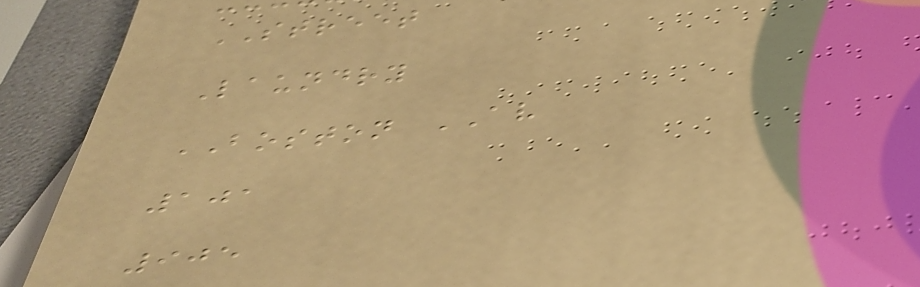STREET
Laundry
BOSTON AV
101
905
